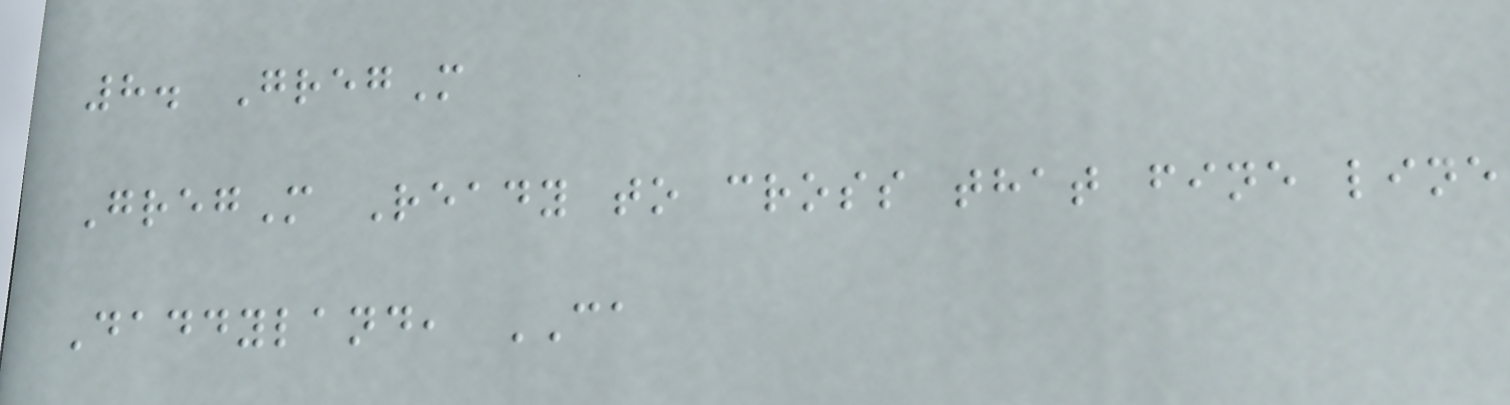8. GregM
GregM Ready to cross that fine line
Daddyland, CA
